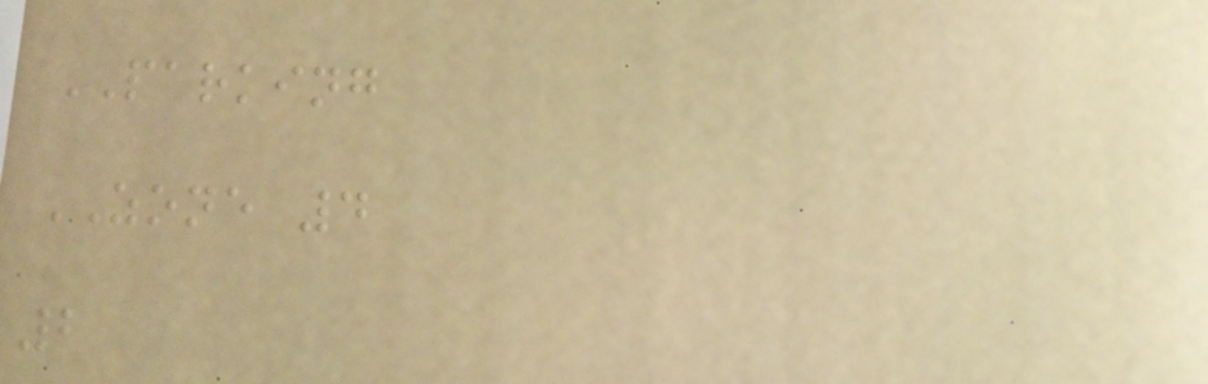PARKING
ZONE 4
2
